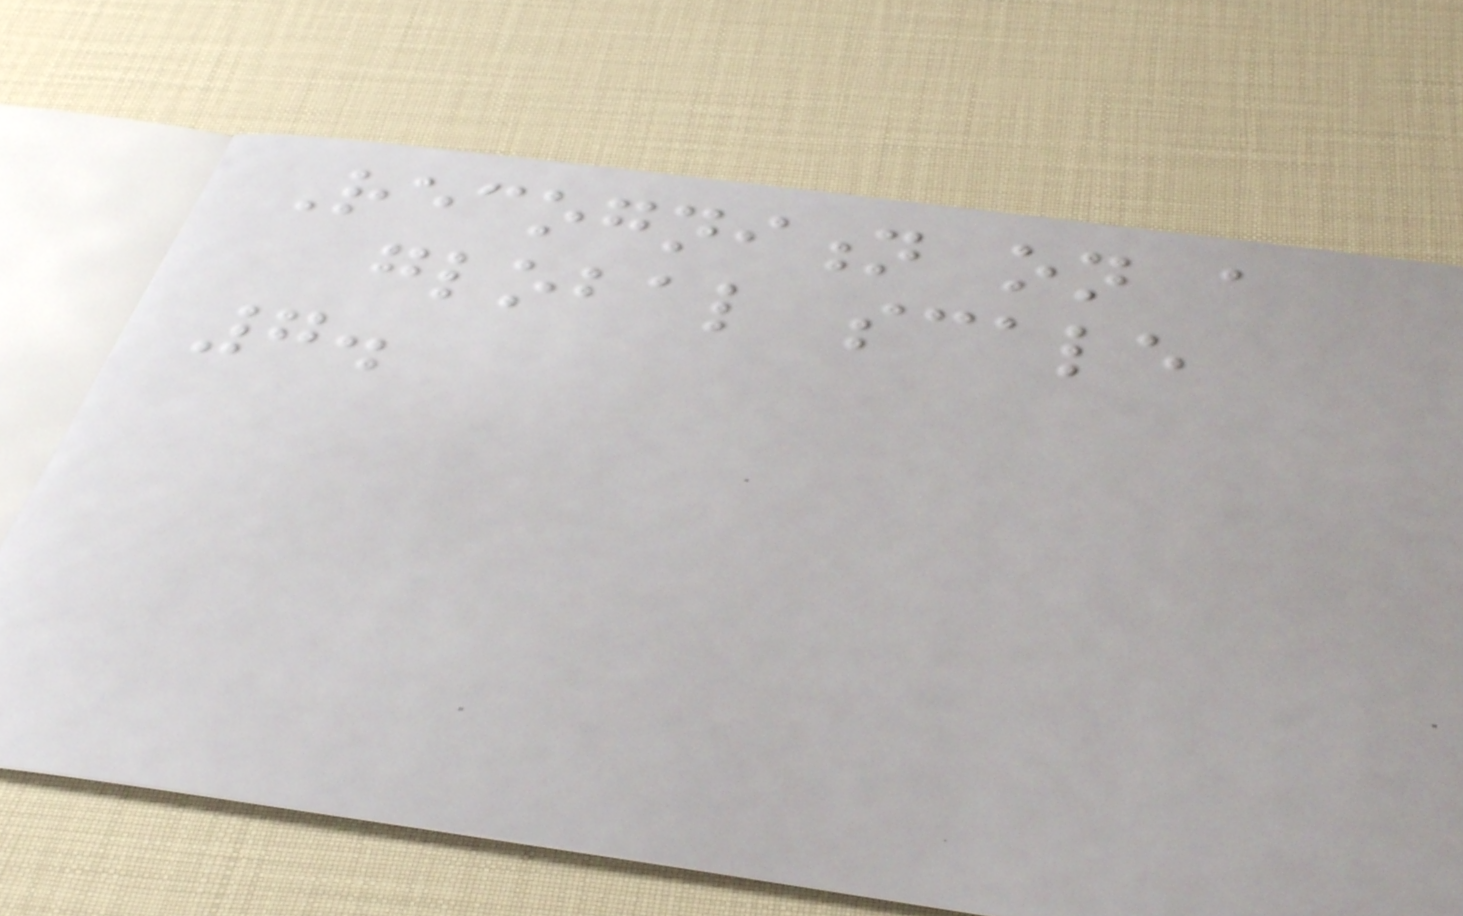Recognition on a
global scale
7.
